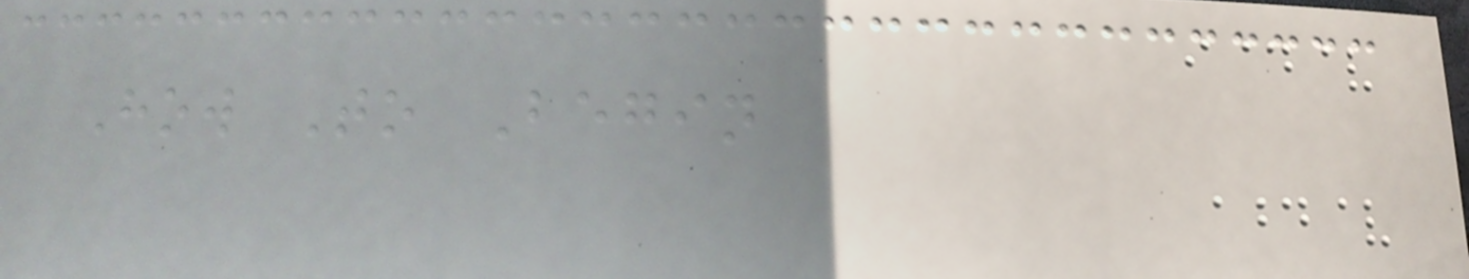How To Begin
